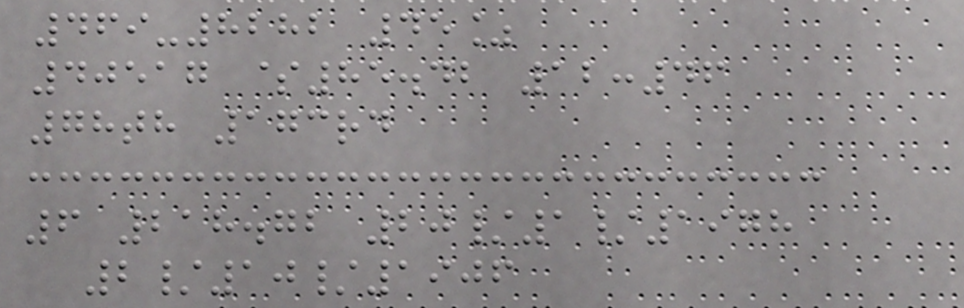469-8282 45%
40517 $85.42 12:46
78th 173rd
6 218.72 20/1/1978
2/10/1906
